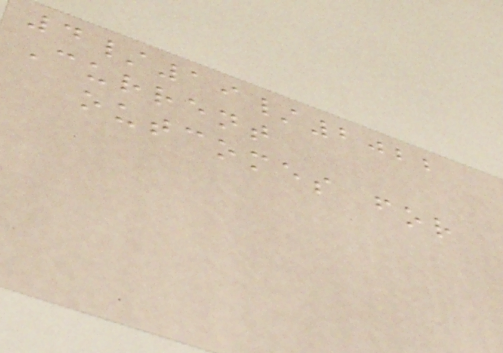4/19/2022
Current
outcomes for
